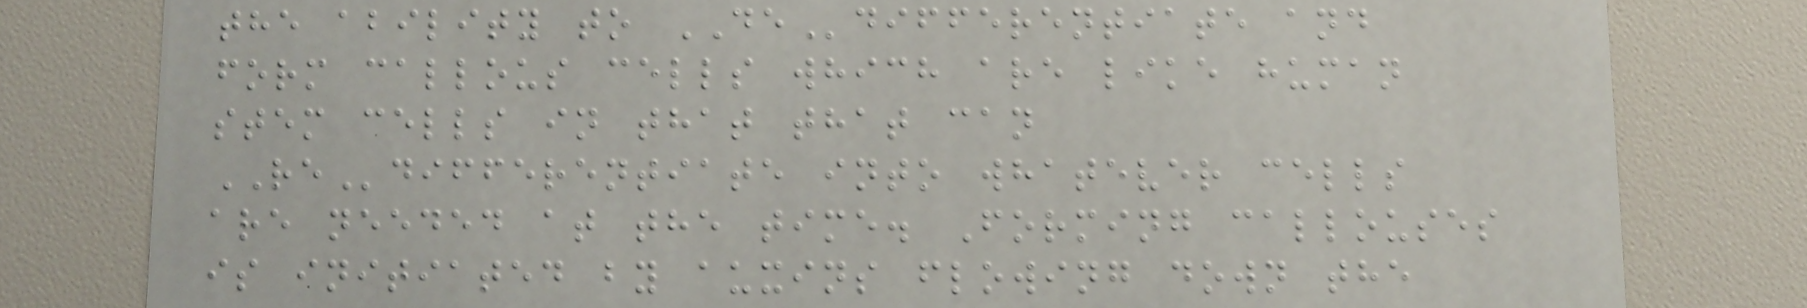the ability to DEdifferentiate and
form callous cells which are like human
stem cells in that that can
REdifferentiate into whatever cells
are needed at the time. Forming callouses
is initiated by auxins flowing down the
